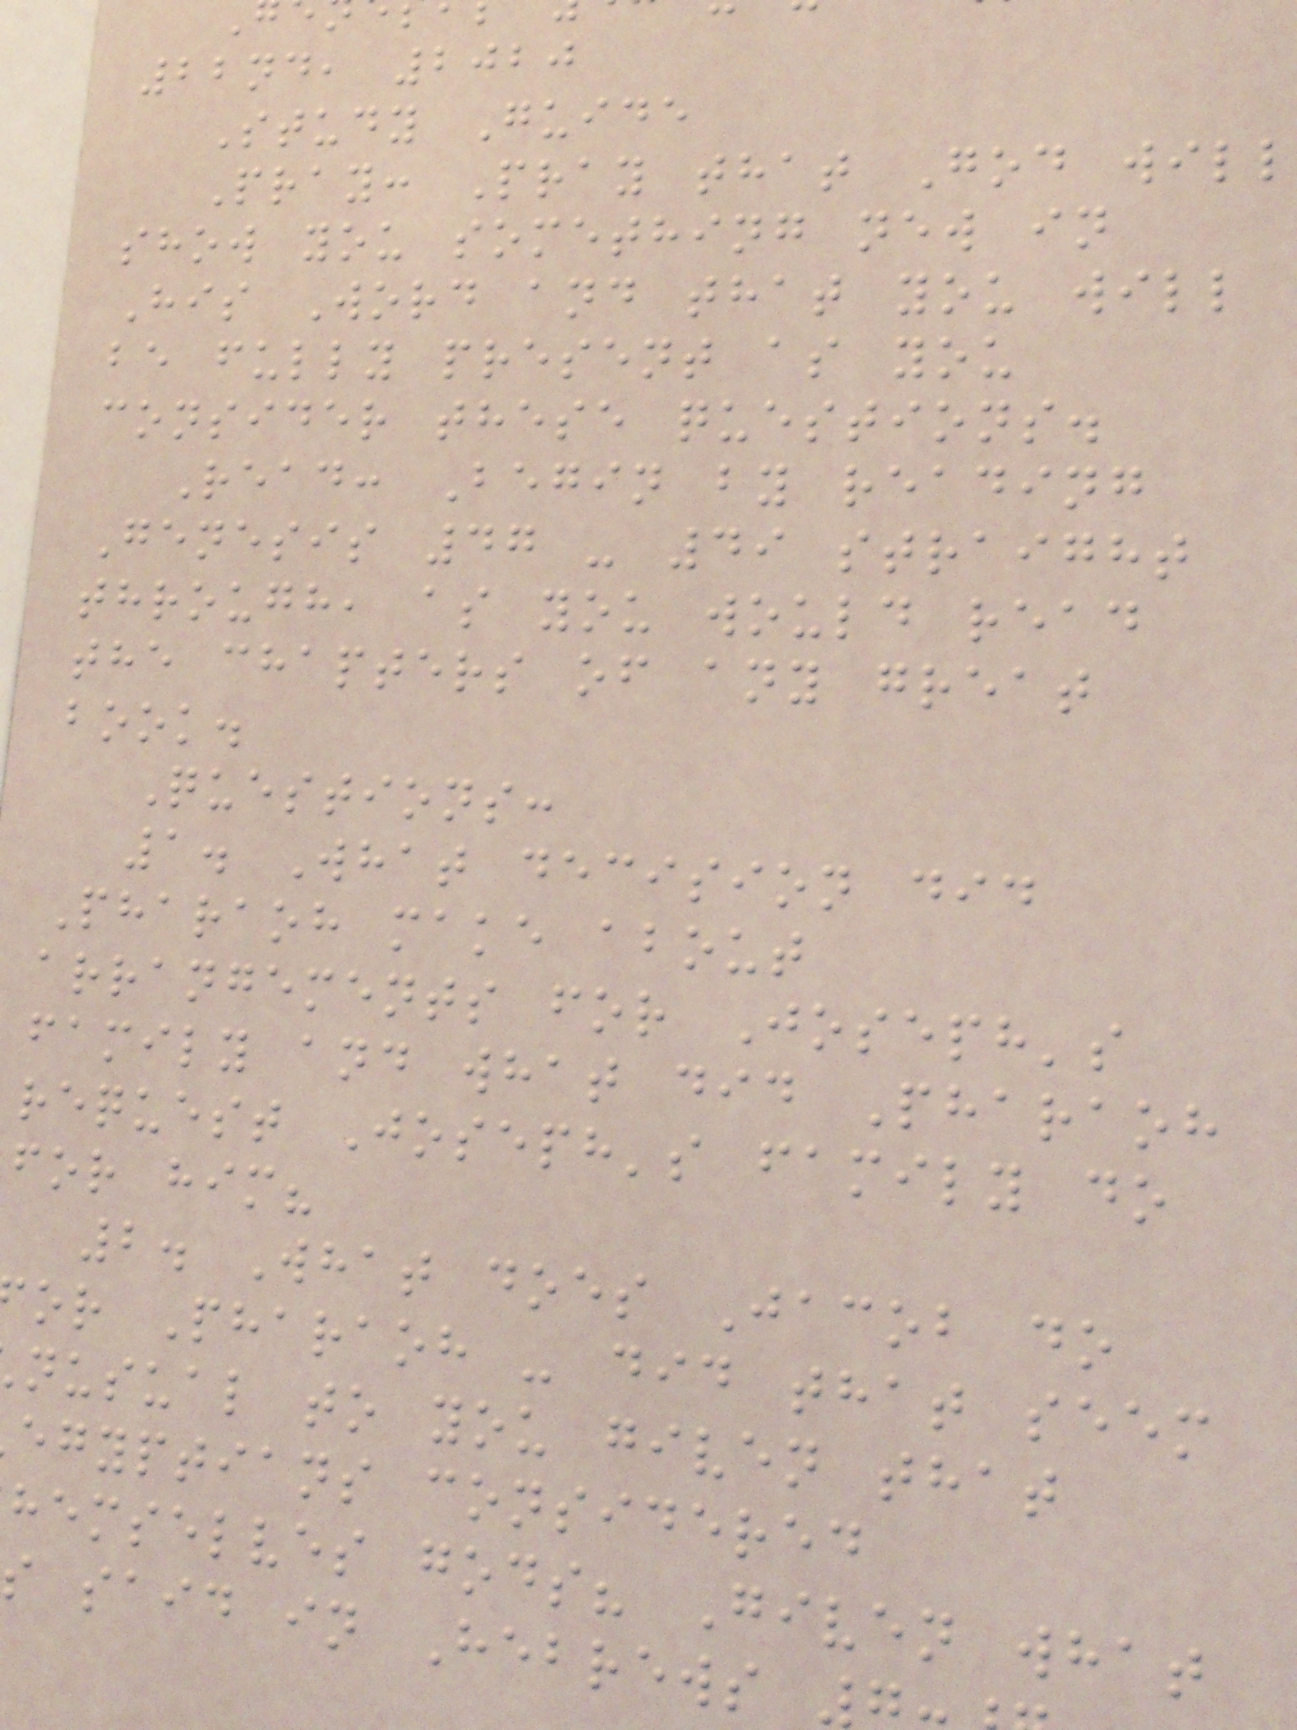22nd, 2020
Study Guide
Pray: Pray that God will
show you something new in
His Word and that you will
be fully present as you
consider these questions.
Read: Begin by reading
Genesis 47 - 49 straight
through, as you would read
the chapters of any great
book.
Questions:
1. What decision did
Pharaoh make about
arrangements for Joseph's
family and what did Pharaoh
request Joseph's family do
for him?
2. What does Jacob do
or Pharaoh - did that seem
nusual to you given that
egyptians considered
hemselves gods? Given what
s said in Hebrews
